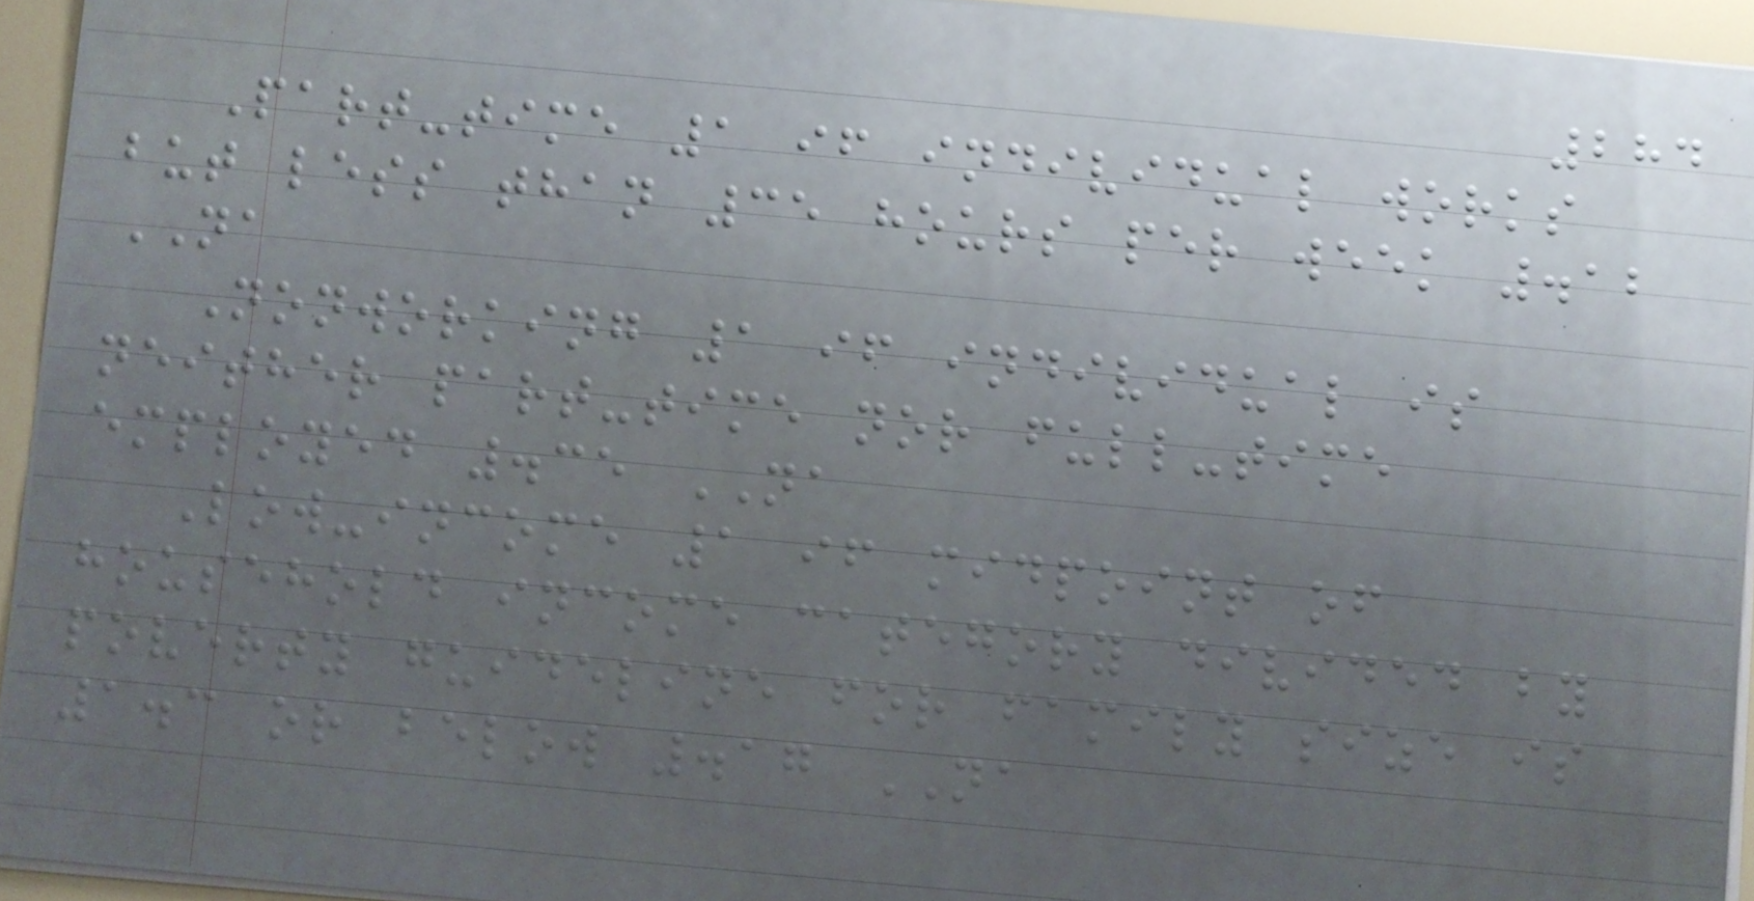284
Part-time 1 if individual works
but less than 35 hours per week .12
NA
Nonworking 1 if individual is
neither part-time nor full-time
employed .35 NA
Low-income 1 if midpoint of
household income category divided by
poverty guideline for family size is
1.3 or below .17 NA
